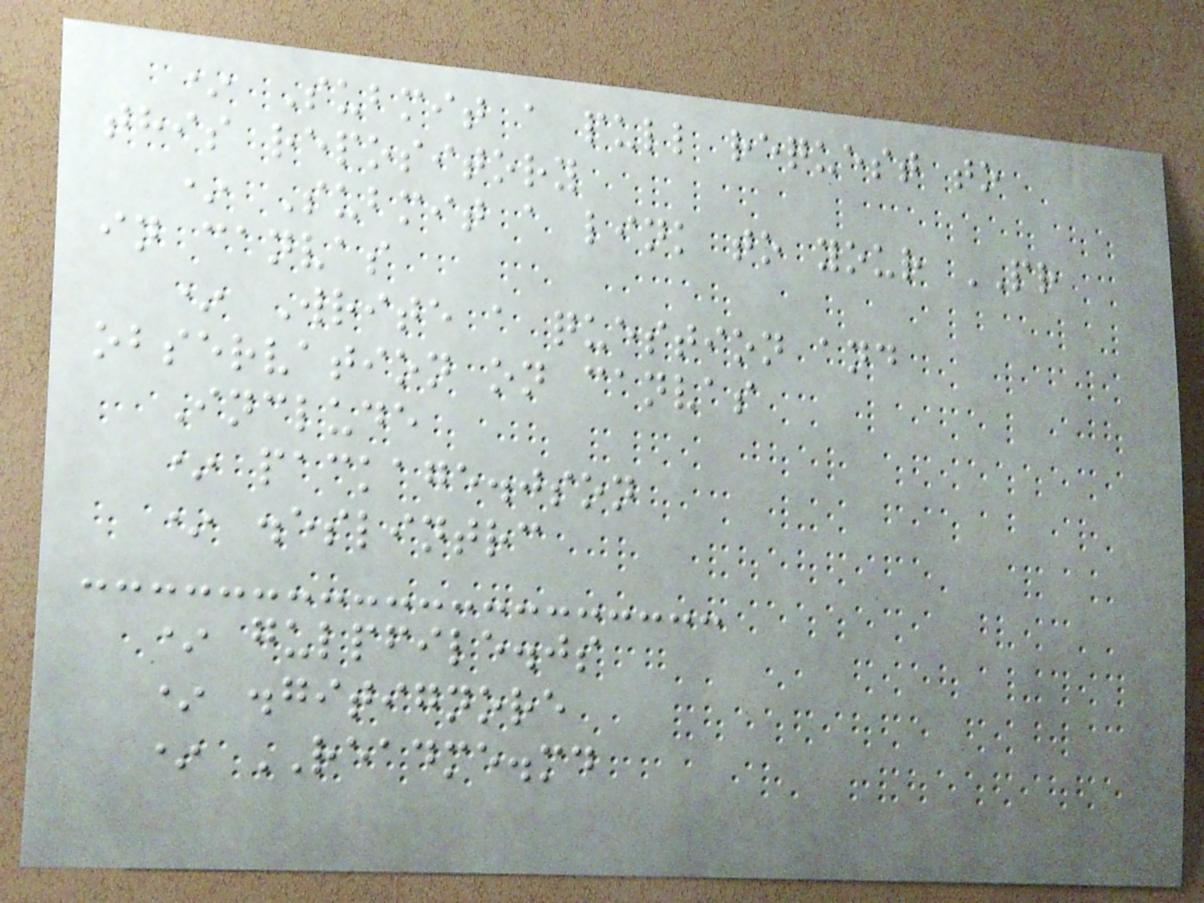* Submit a pull request to
this repository
* Submit a link to your PR
in canvas
* Write a question and
observation on canvas
Include
* package.json
* .eslintrc
* gulpfile.js
* .gitignore
* README.md
